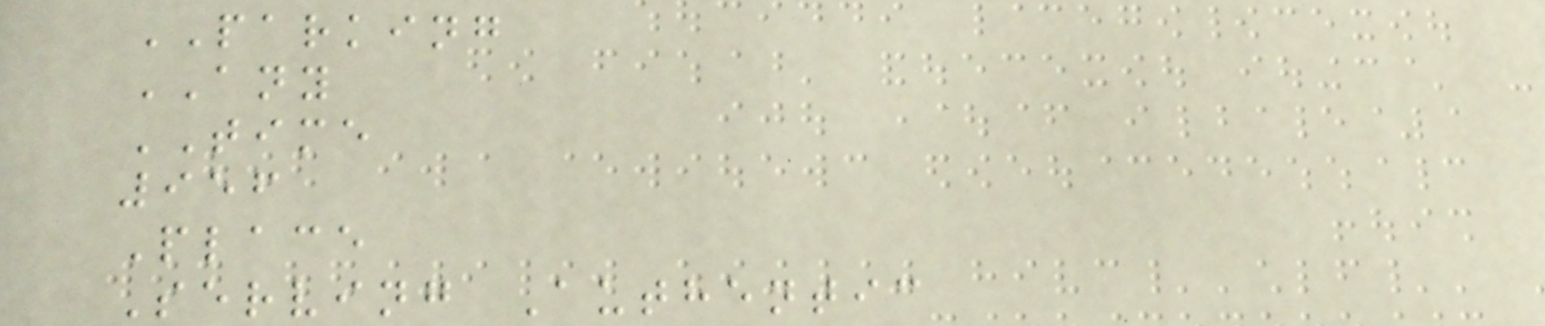PARKING
ANY
TIME
956
Place
Serving Authentic
